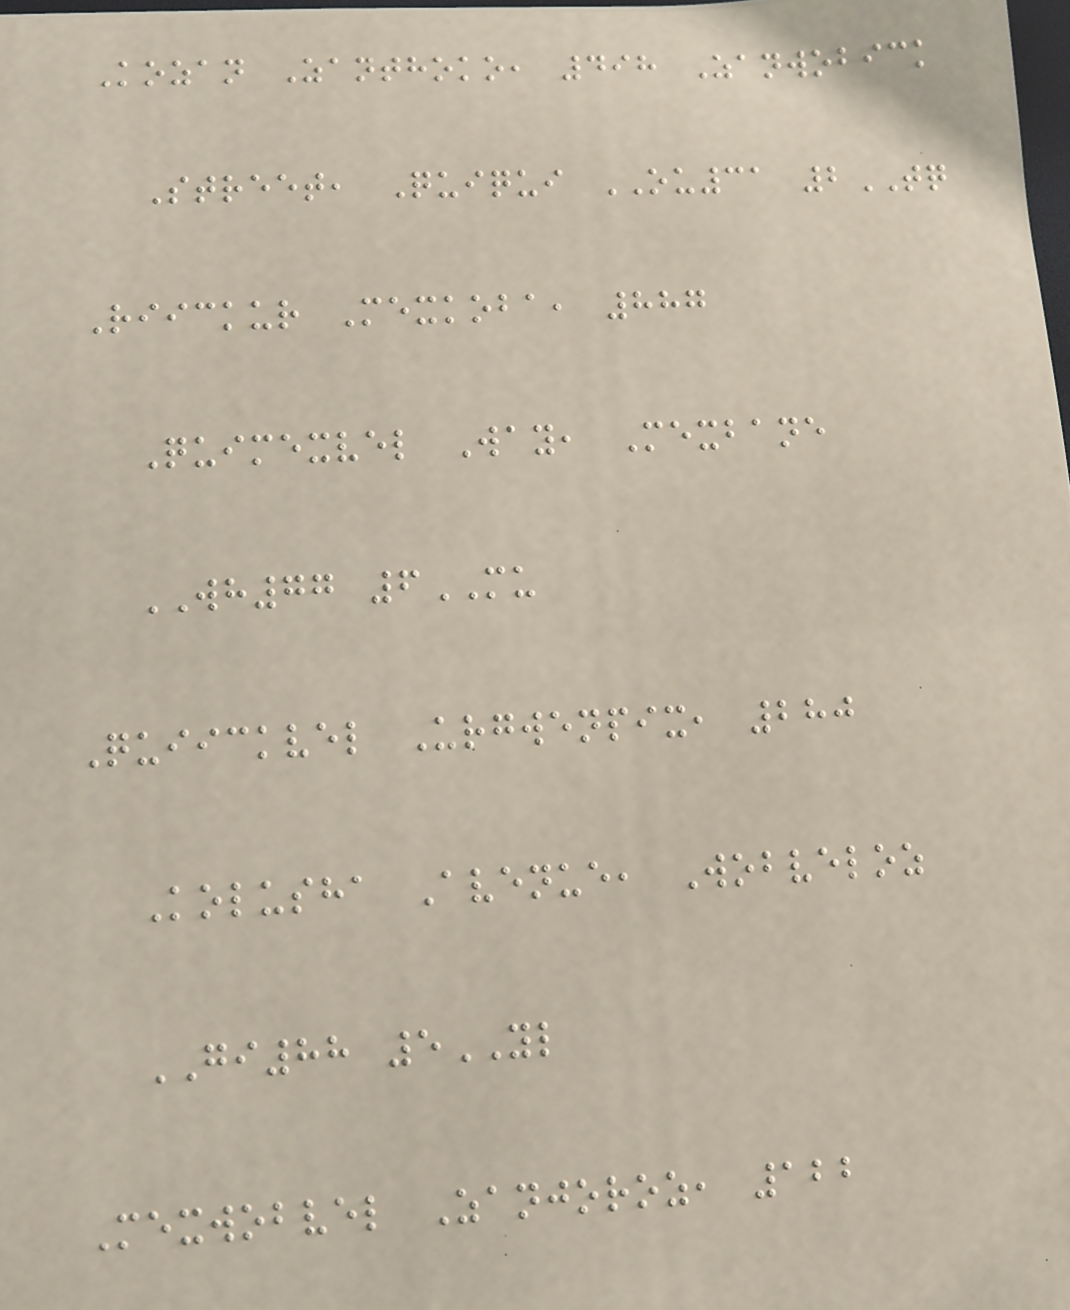Kozan Zanthoko, 498 Zanwobick
Street, Quiqui OU31 2TQ
Riickur Mexkoba, 887
Quimexvel Way, Mexbane
WH77 6MU
Quiickvel Urgwenpix, 280
Kolusha Avenue, Wobveloz
GI88 5YL
Mexwobvel Zanjoroz, 122
